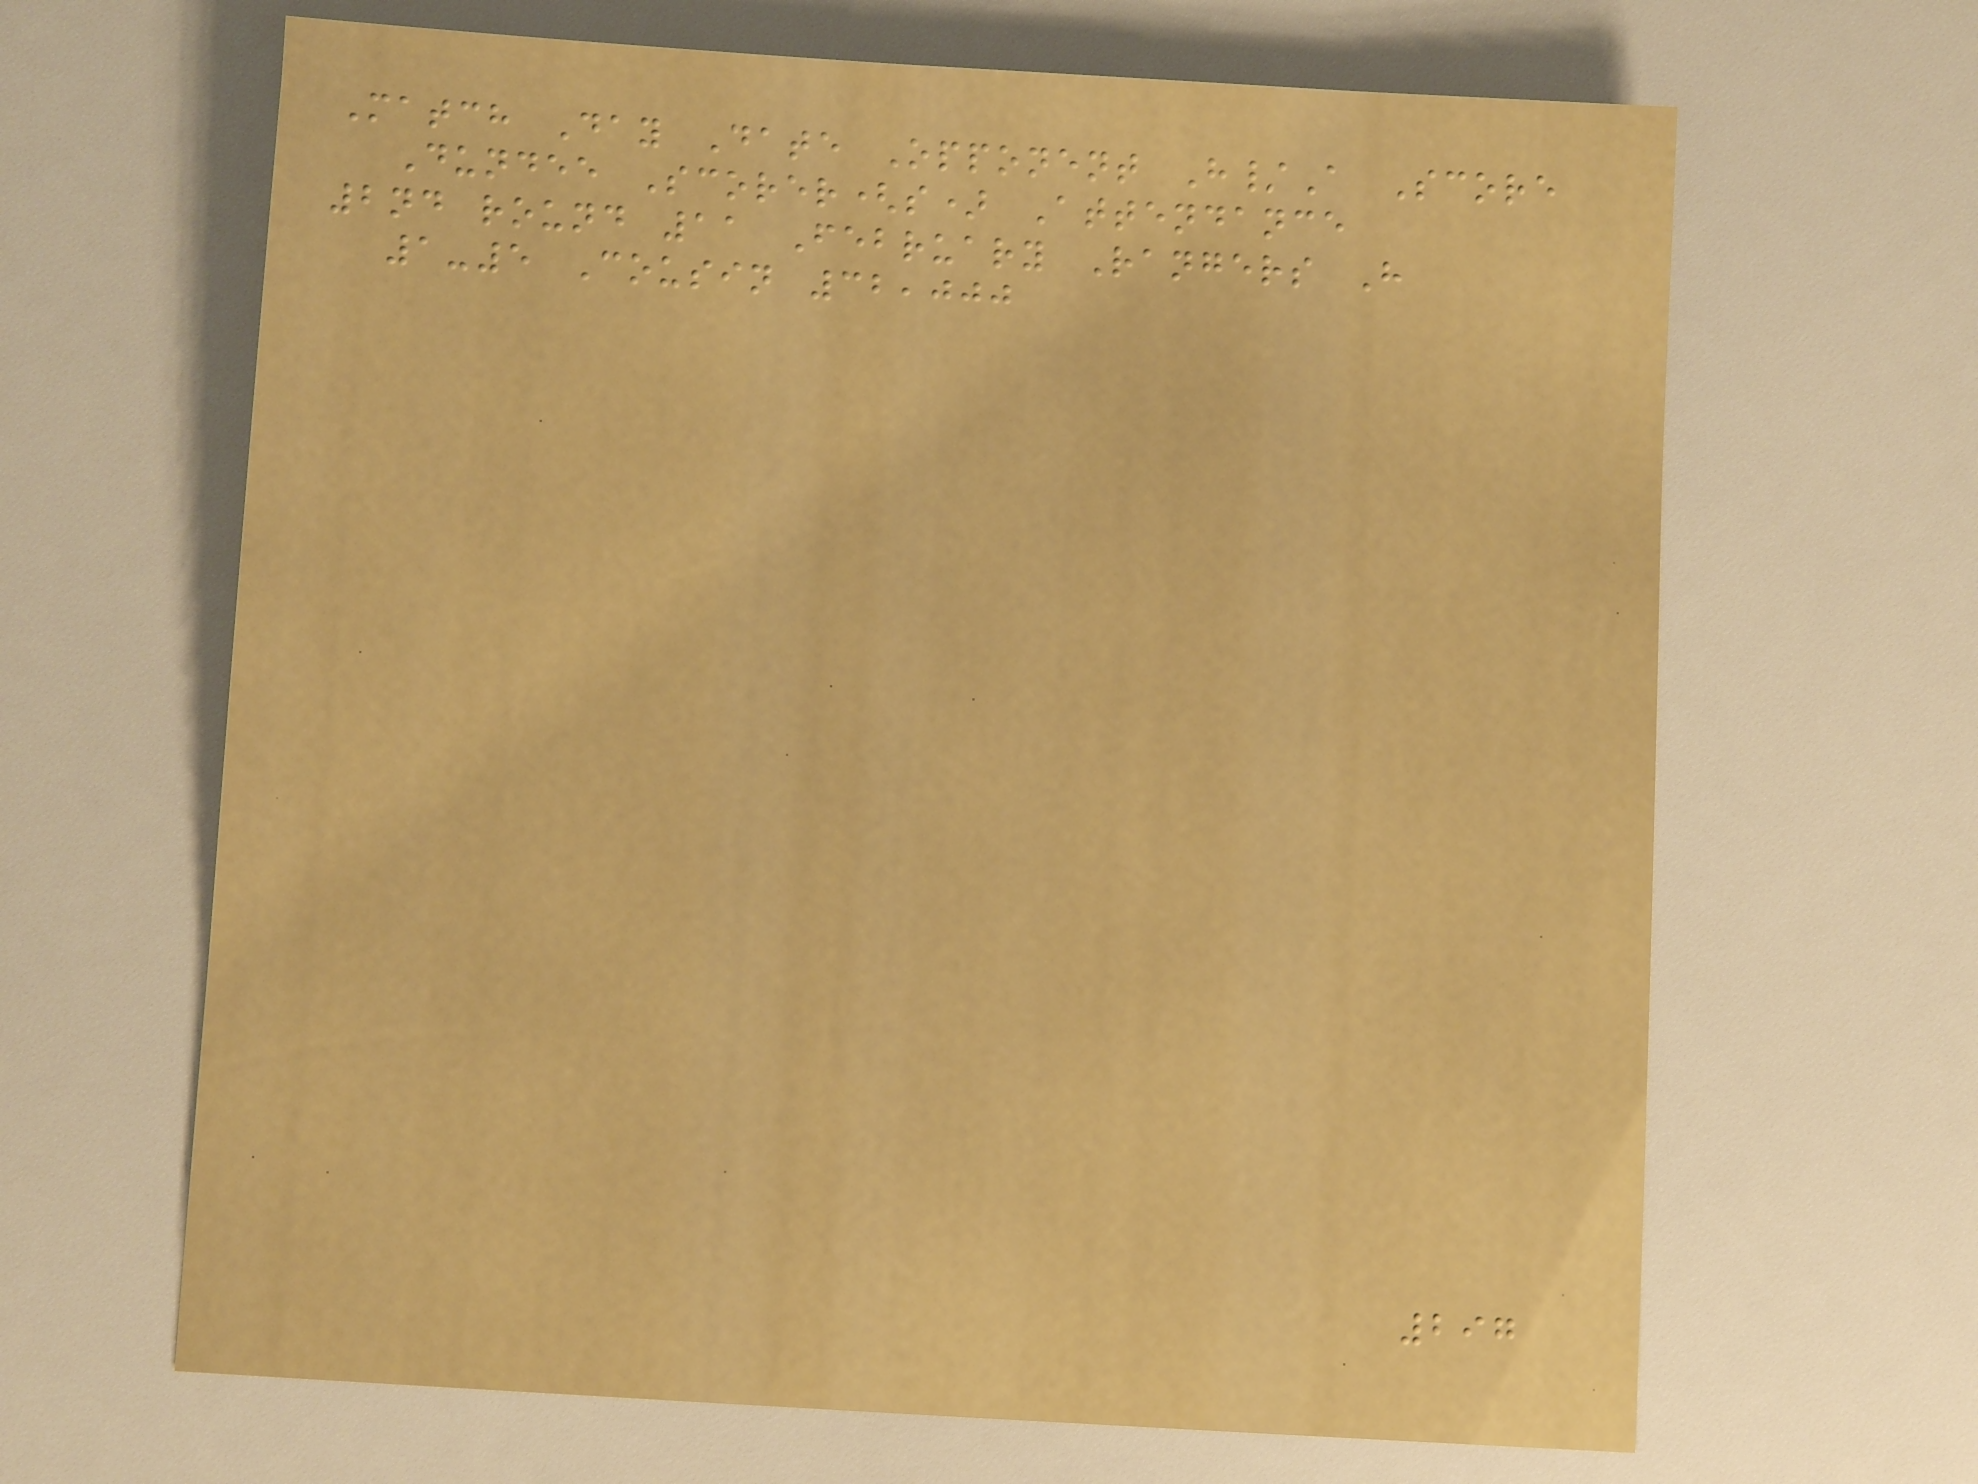Match Day Date Opponent H/A Score
Dundee Scorer(s) Attendance
2nd round 11 February Rangers H
1-5 Cousin 32,000
297
